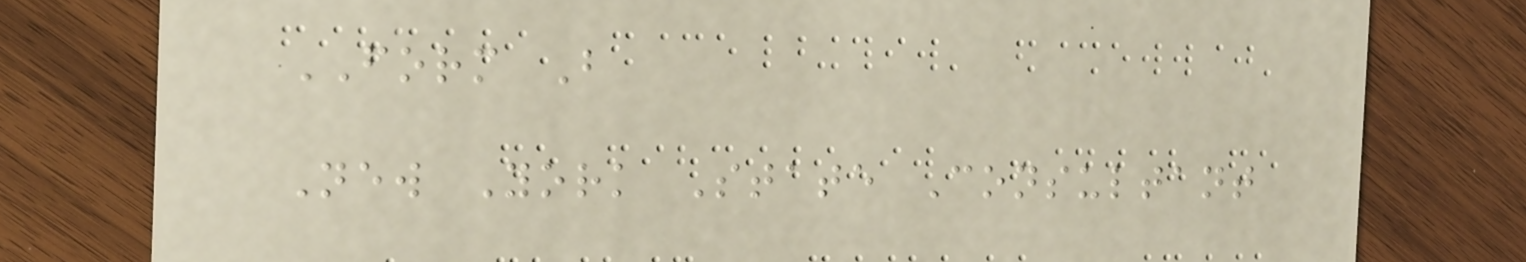FORM B
New York State Consultant
